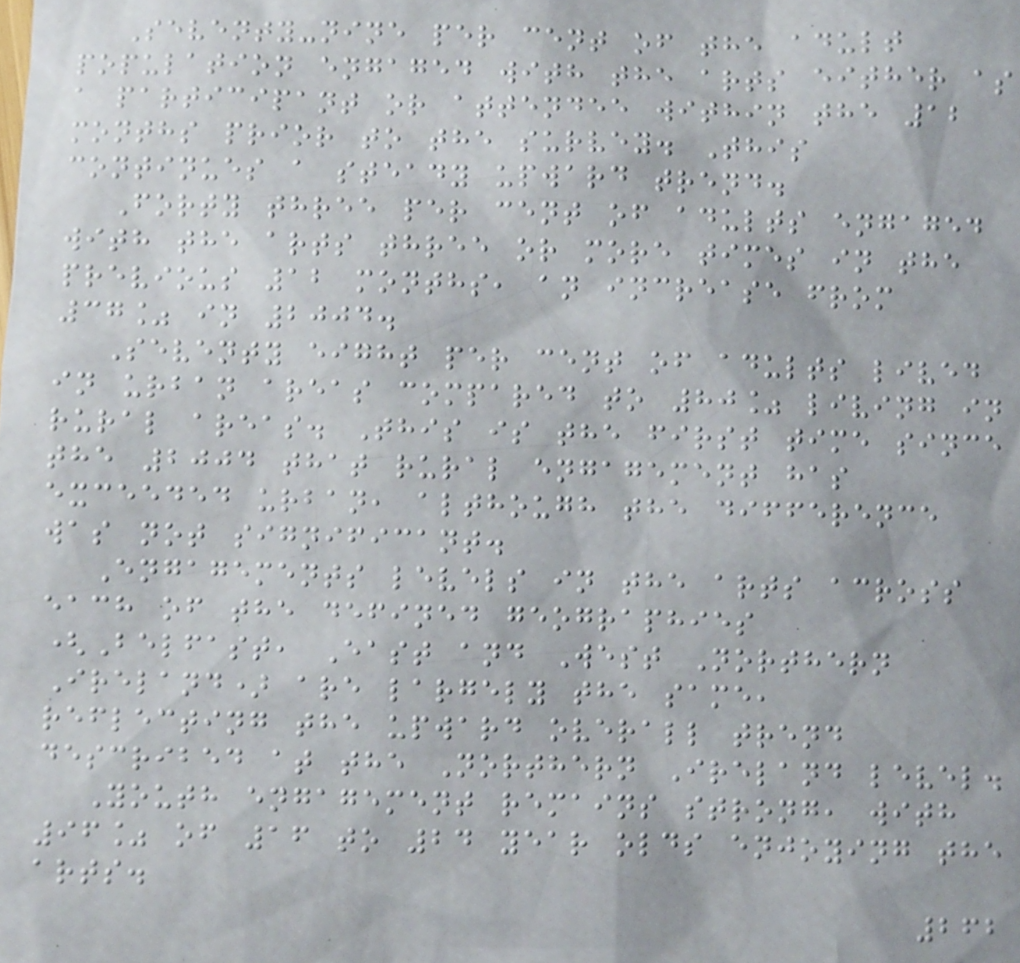Seventy-nine per cent of the adult
population engaged with the arts either as
a participant or attendee within the 12
months prior to the survey. This
continues a steady upward trend.
Forty three per cent of adults engaged
with the arts three or more times in the
previous 12 months, an increase from
37% in 2004.
Seventy eight per cent of adults lived
in urban areas compared to 80% living in
rural areas. This is the first time since
the 2004 that rural engagement has
exceeded urban, although the difference
was not significant.
Engagements levels in the arts across
each of the defined geographies
(Belfast, East and West Northern
Ireland) are largely the same,
reflecting the upward overall trend
described at the Northern Ireland level.
Youth engagement remains strong, with
96% of 16 to 24 year olds enjoying the
arts.
262
